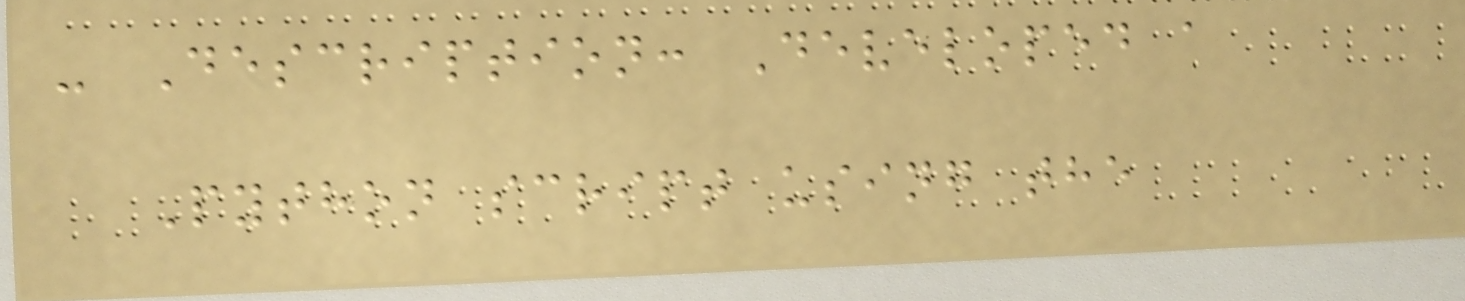- Description: Developed a
Python script using the
